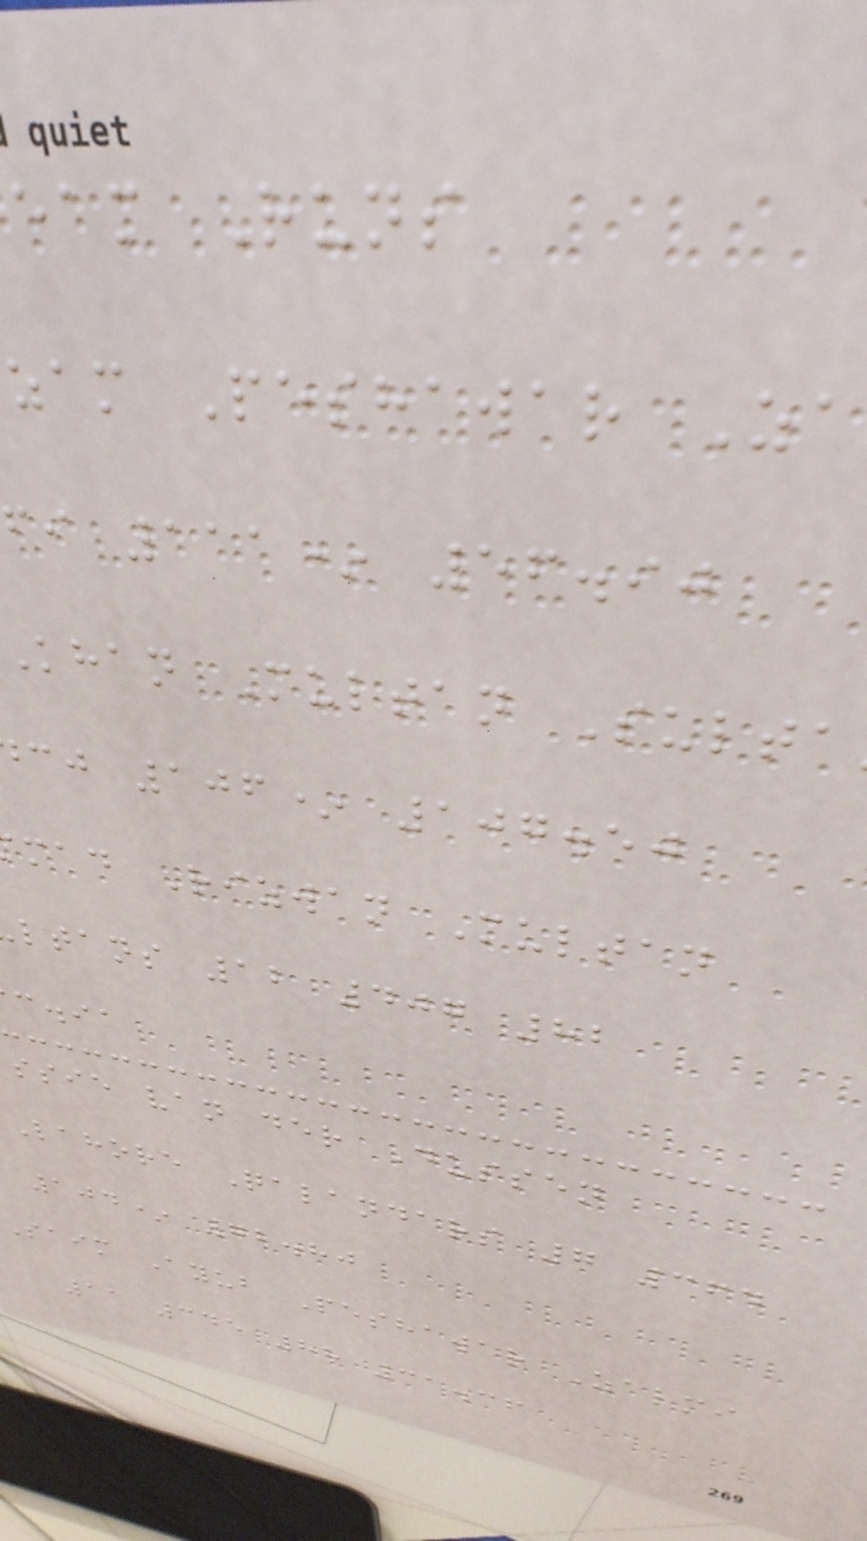eam Runs
zam Peshawar Za
fi 111* 56.90
khan Multan Sulta
cj 106* 107.50
mad Rizwan Multan
ltans 12 407 82
c.ia
ssie van der Dussen
Lahore Qalandars 7 364
104* 72.80
saim Ayub Peshawar Zalmi
11 345 88 31.36
